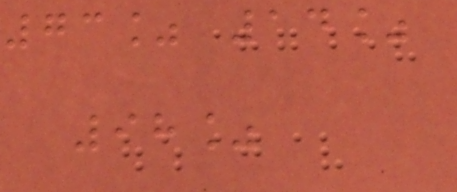73% 14%
98%
